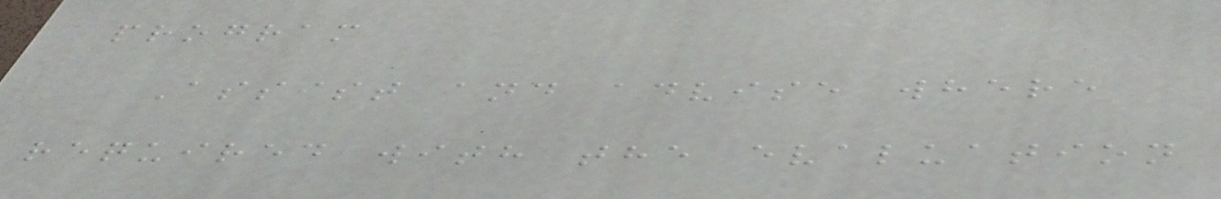program
Assist and advise where
required with the evaluation
